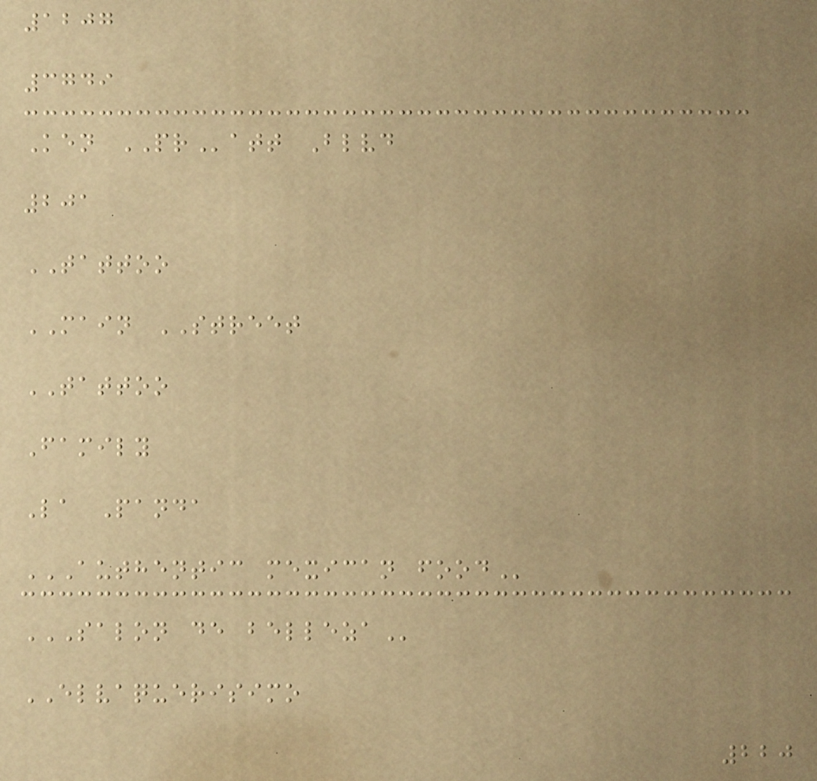1207
3749
Ken PRatt Blvd
201
TATTOO
MAIN STREET
TATTOO
Family
La Panda
AUTHENTIC MEXICAN FOOD
SALON DE BELLEZA
ELVAQUERISIMO
220
